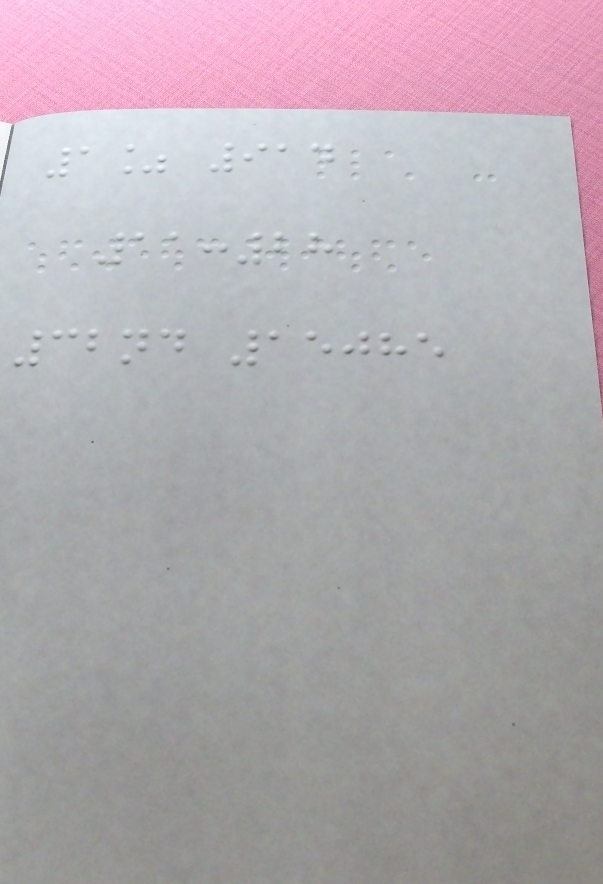1% 914
11:28
32nd 15085
